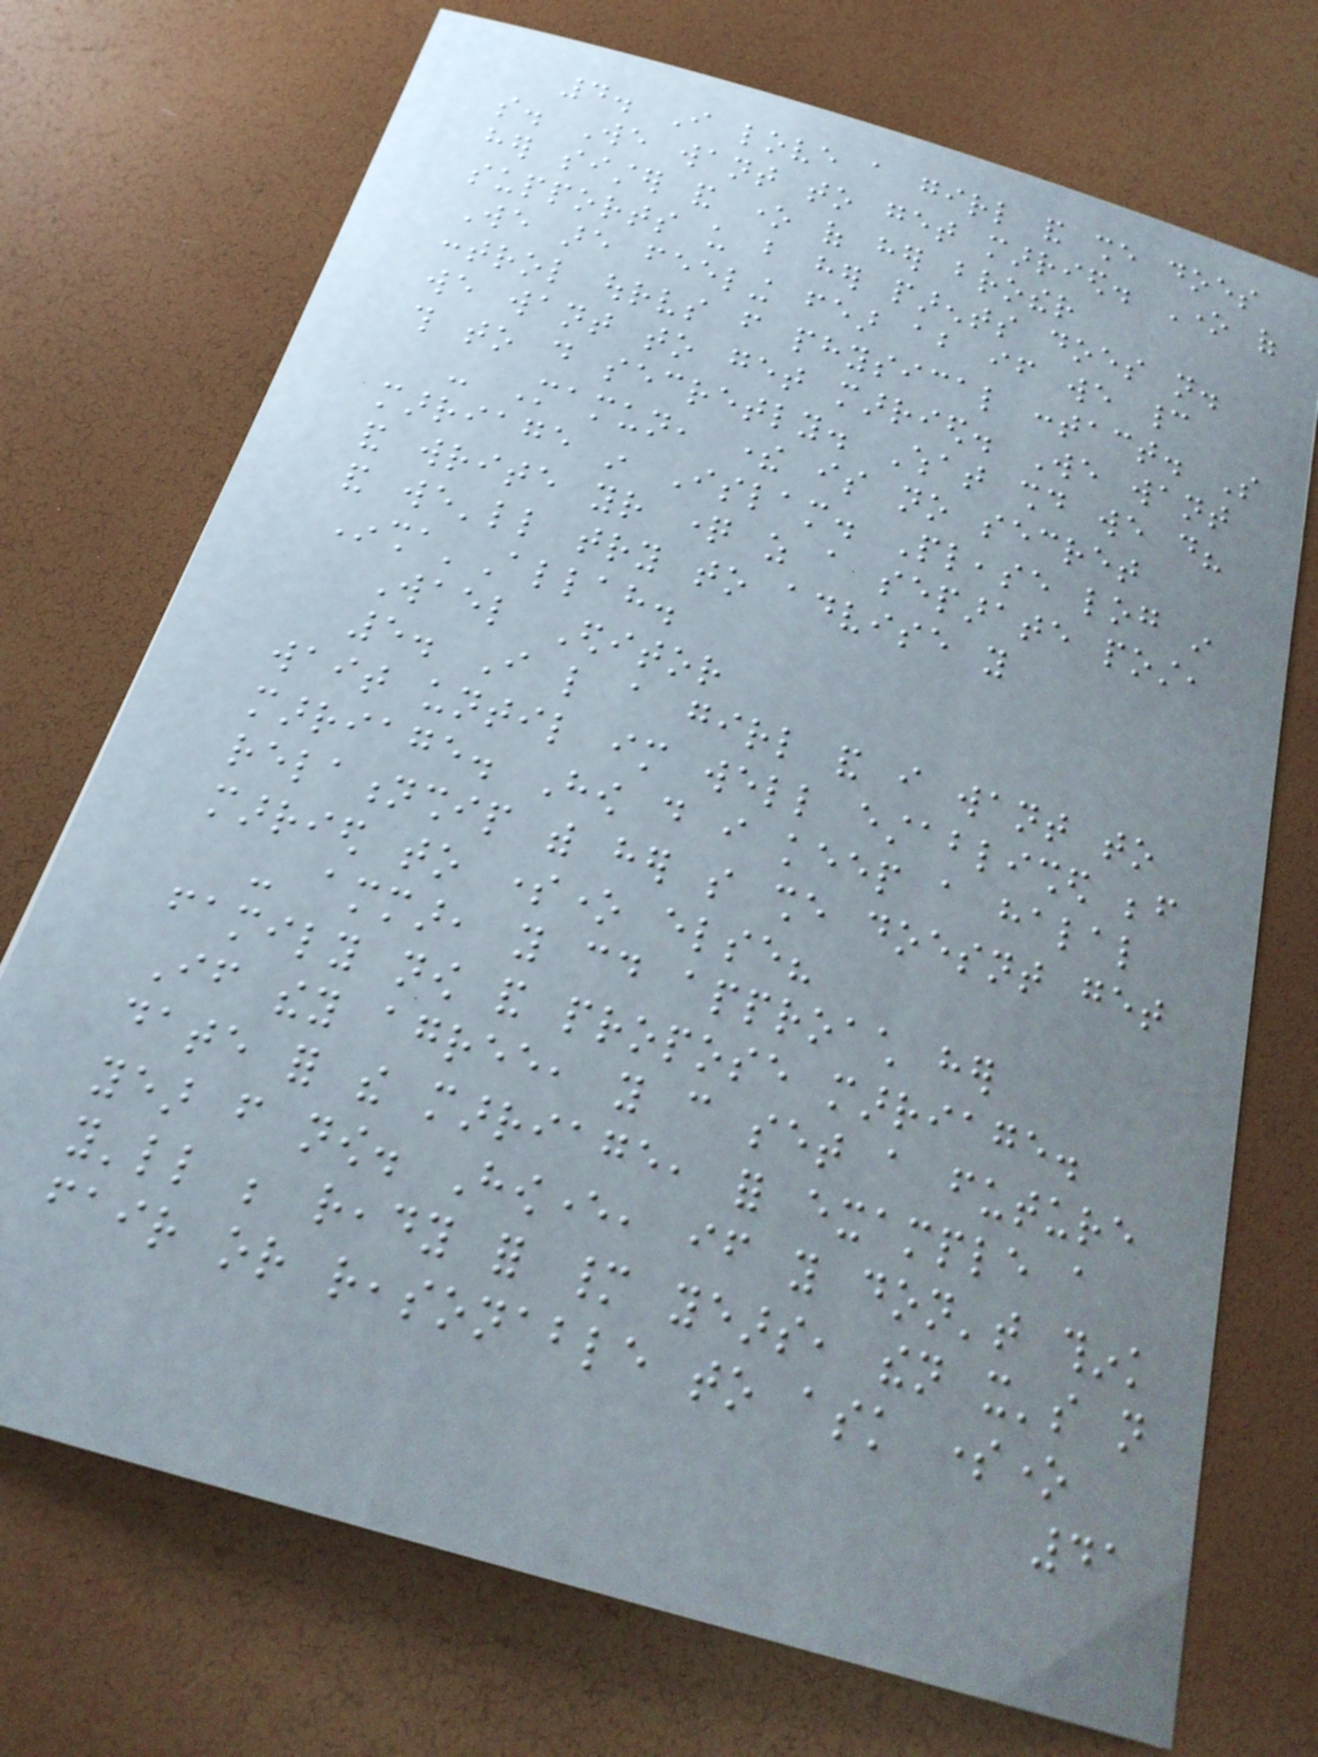4. I love a girl and she does
so. We want to get married. One of
her sister and one of her brother
supports us but her parents does not.
We are feeling fear about if we cannot
control ourselves from physical contact. So
we want to get married. We want
this to do secretly. What should we do?
- Mamun, there is no secret
marriage in Islam. Please log in
and write your question as a separate post,
and we'll try to advise you
Insha'Allah.
Wael Editor
5. I like a girl and i want to
wait until im well established before
marriage. How do i keep a halal
relationship with her so she doesnt get
married to someone else?
- ammar, you could approach her
family now and propose marriage.
If they agree, you can set a future
date for the marriage, for example a
year from now. However, if you don't think
you'll be ready for many years, then it's not
fair or reasonable to ask someone
41
